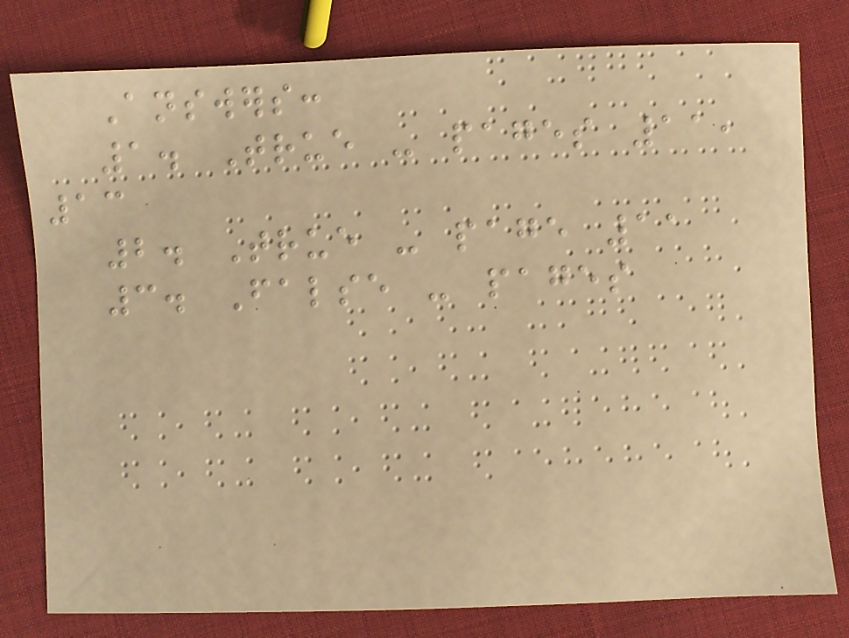Answers:
1. True - pages 11,
13
2. True - page 11
3. False - pages
